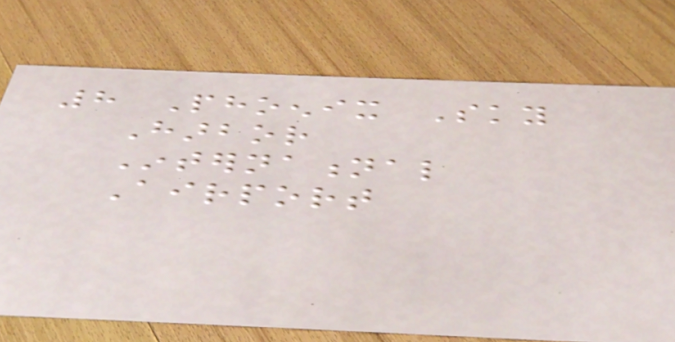8 Phoenix Sky
Harbor
International
Airport
